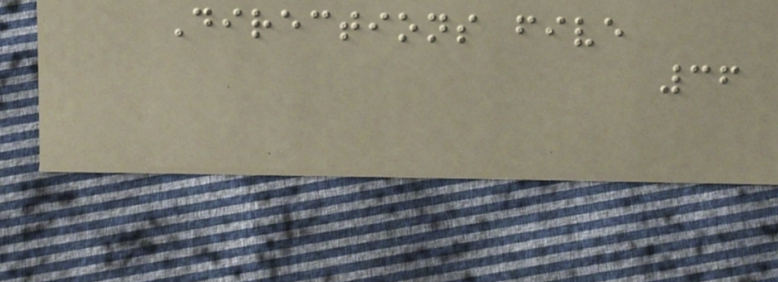Directions five
36
